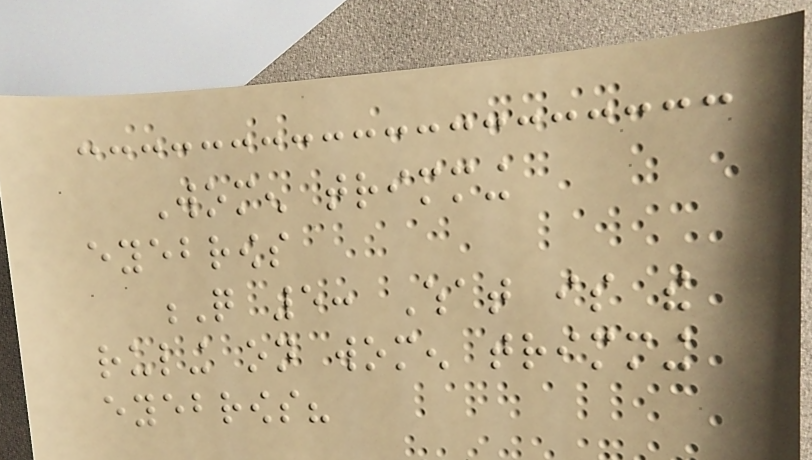Women trimming
eyebrows
Q 5: What is the
ruling on women trimming
eyebrows?
